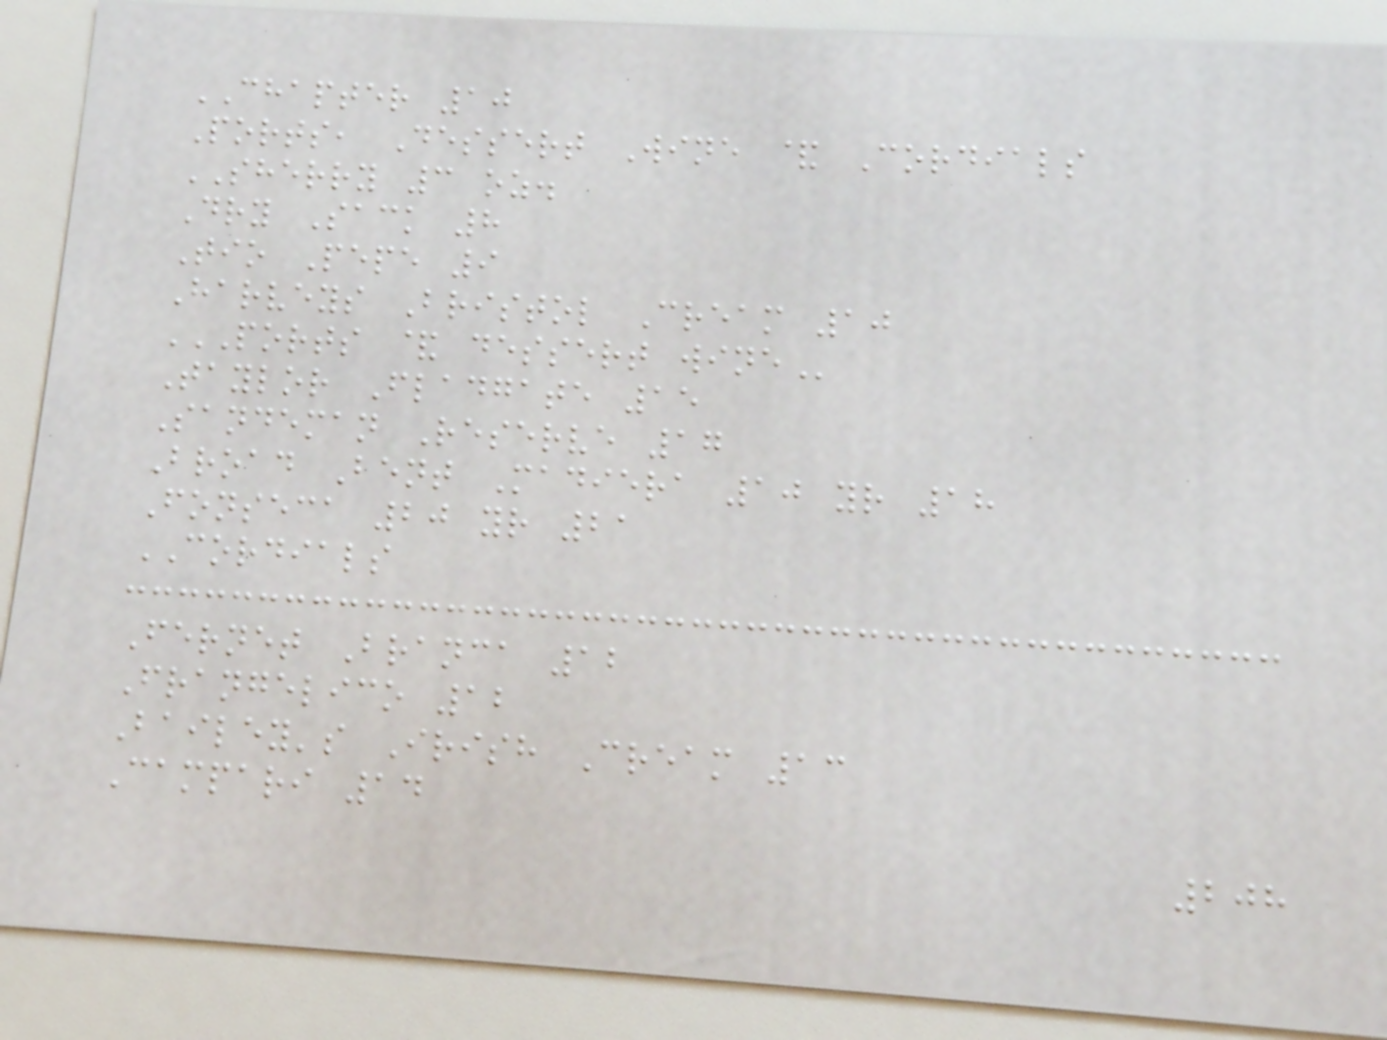CHAPTER 10
Ports, Dessert Wine & Cordials
SHERRY 3 oz.
Dry Sack 8
Tio Pepe 9
Harveys Bristol Cream 10
PORTS & DESSERT WINE
Taylor Fladgate 15
Sandeman Reserve 17
Broad Bent Madiera 10 yr 18
Fonseca 20 yr 21
CORDIALS
Fernet Branca 12
Frangelico 12
Bailey's Irish Cream 13
Campari 14
208
